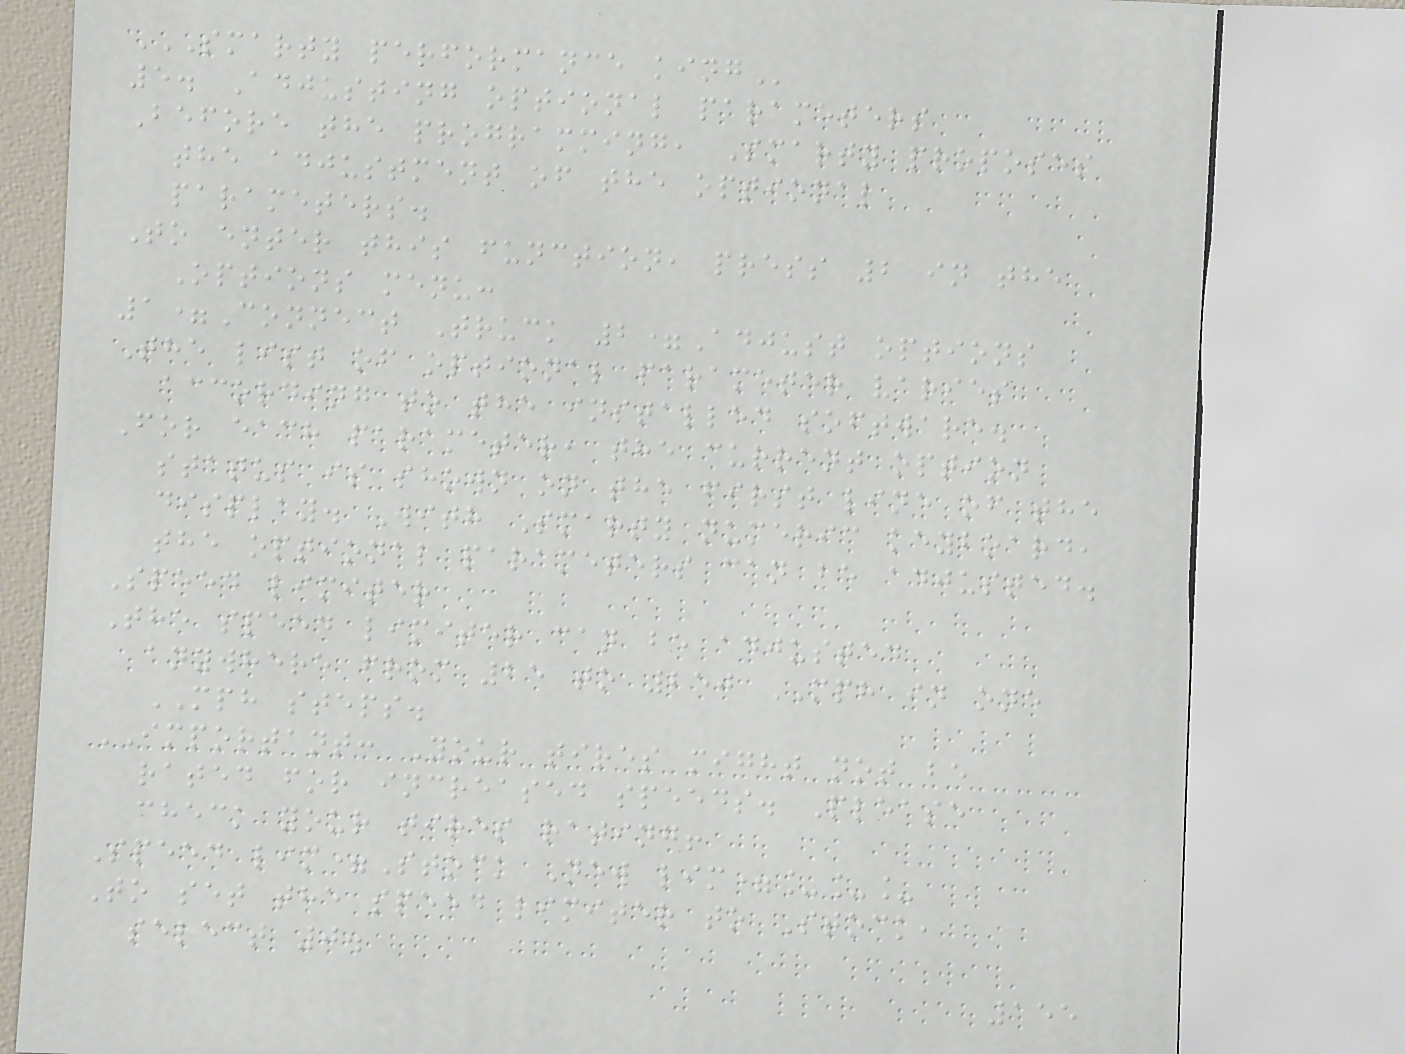SMARTY PERFORMANCE KING
5. Adjusting optional parameters
Before the programming, Smarty proposes
the adjustment of the optional
parameters.
To enter this function, press 2 in the
Options menu:
1=Connect Truck 2=Adjust options
The list of optional parameter varies
according to the installed software.
For each parameter, the current option
status is shown on the first line of the
display. With Smarty numeric keyboard,
the optional parameters can be adjusted.
Speed limiter
The speed limiter can be adjusted
anywhere from 25 to 250 MPH in one
MPH steps.
IMPORTANT: Your tires might not be
rated for increased speeds. Please
check your tires rating!
Speed lim=Stock New lim=___
To set the speed limiter to Stock,
select 0.
155
